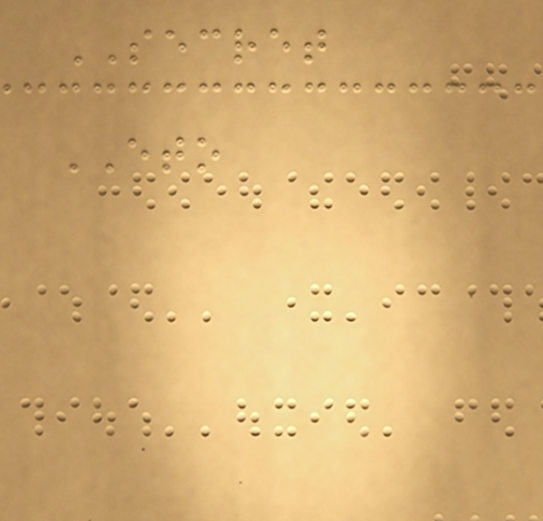SECRET
ETO
